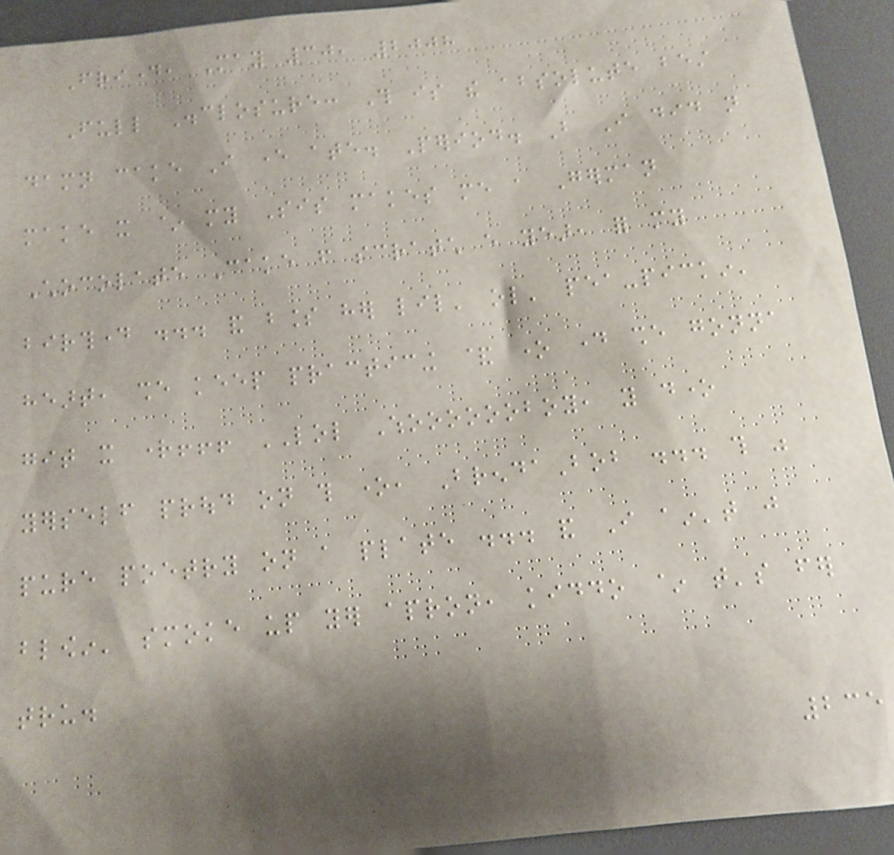Friday, May 30, 2008
Full Disclosure: This is the absolute best
damn cake I ever ate. Period. But I did not
make it ~ my Sis makes me a German
Chocolate Cake from scratch every year, for my
birthday ... and bless her lil' ol' pea-pickin'
heart, she keep practicing & one day she gonna
git it right!!! LOL Whooooooboy, you done
yerself proud on this one, BrendaBob ... this was
pure poetry on a plate ... and I ain't just
blowin' smoke up yer apron, kiddo ~ that's fer
tru.
235
